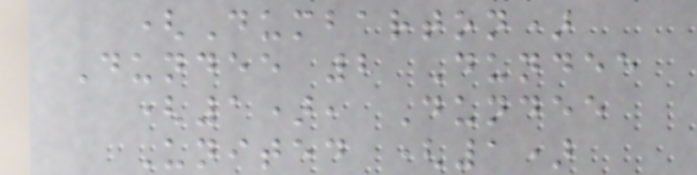(Dumbarton)
Dundee 2 Dundee
(1), Dundee
United (1)
